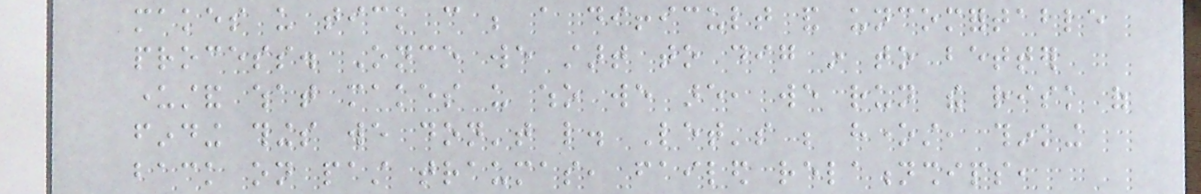makes us tick can be a difficult and uncomfortable
process. Once we start to dig in to better
understand what makes us who we are, we run the risk of
finding things we don't like. Let's be honest, thinking
back on past traumas, failed relationships,
